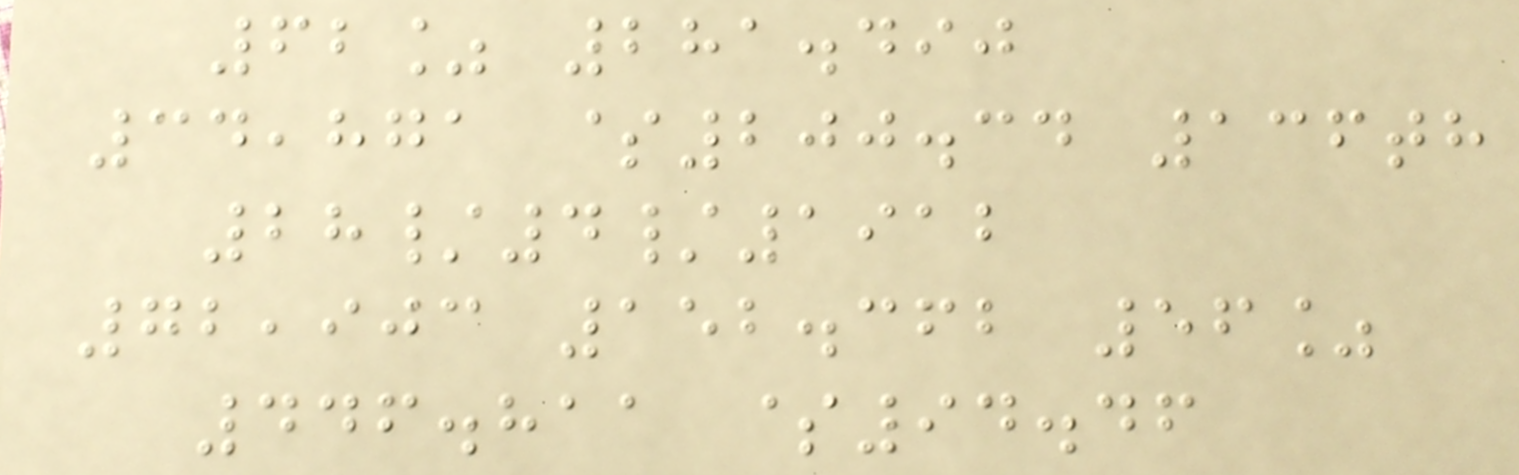62% 281.490
34,871 $200.34 136th
28/4/1912
72,903 152.362 56%
446.811 $94.46
